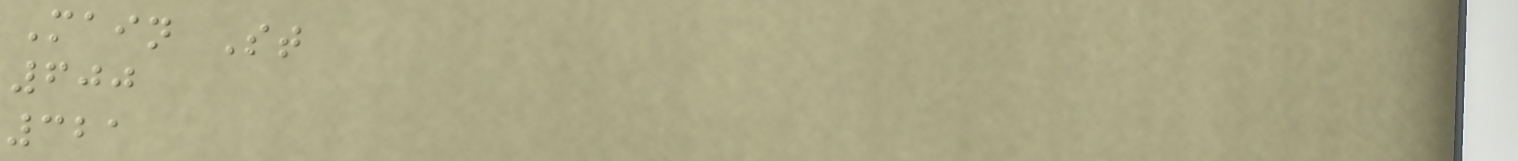Main St
600
321
